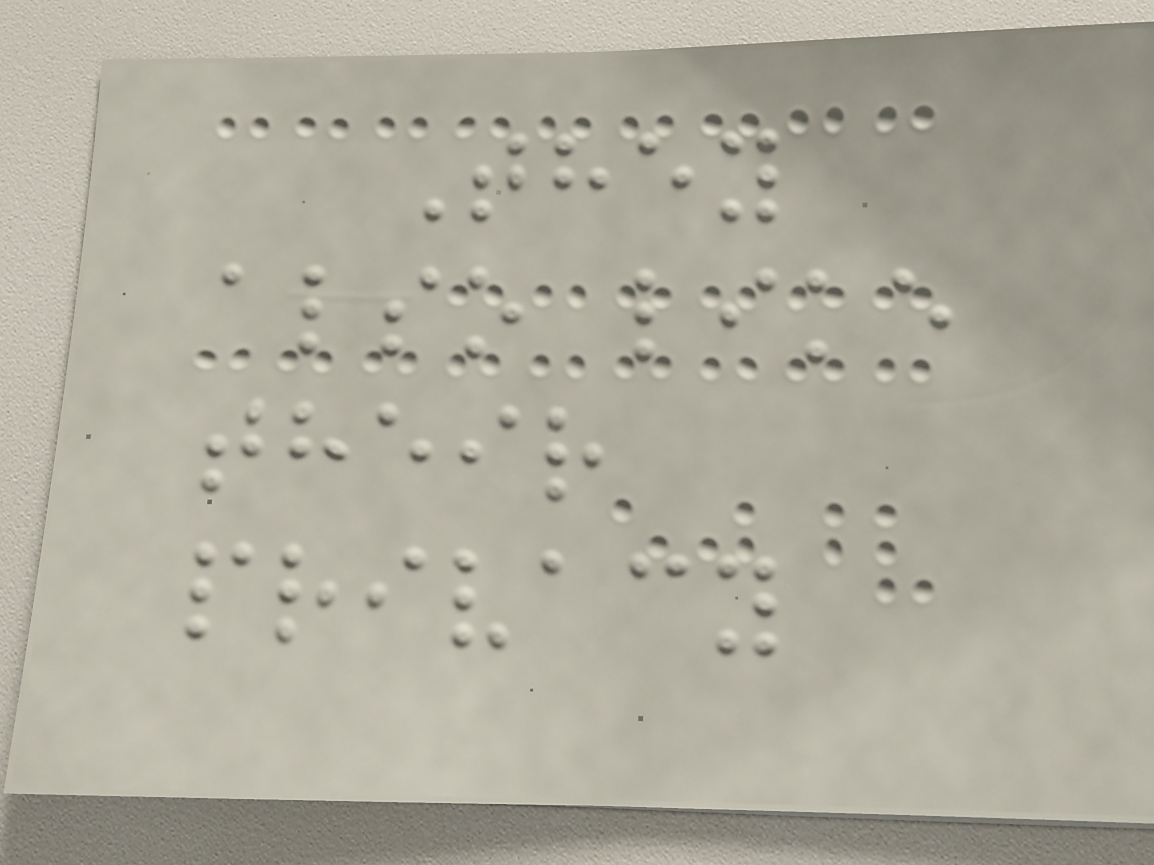They
also like
their
privacy
